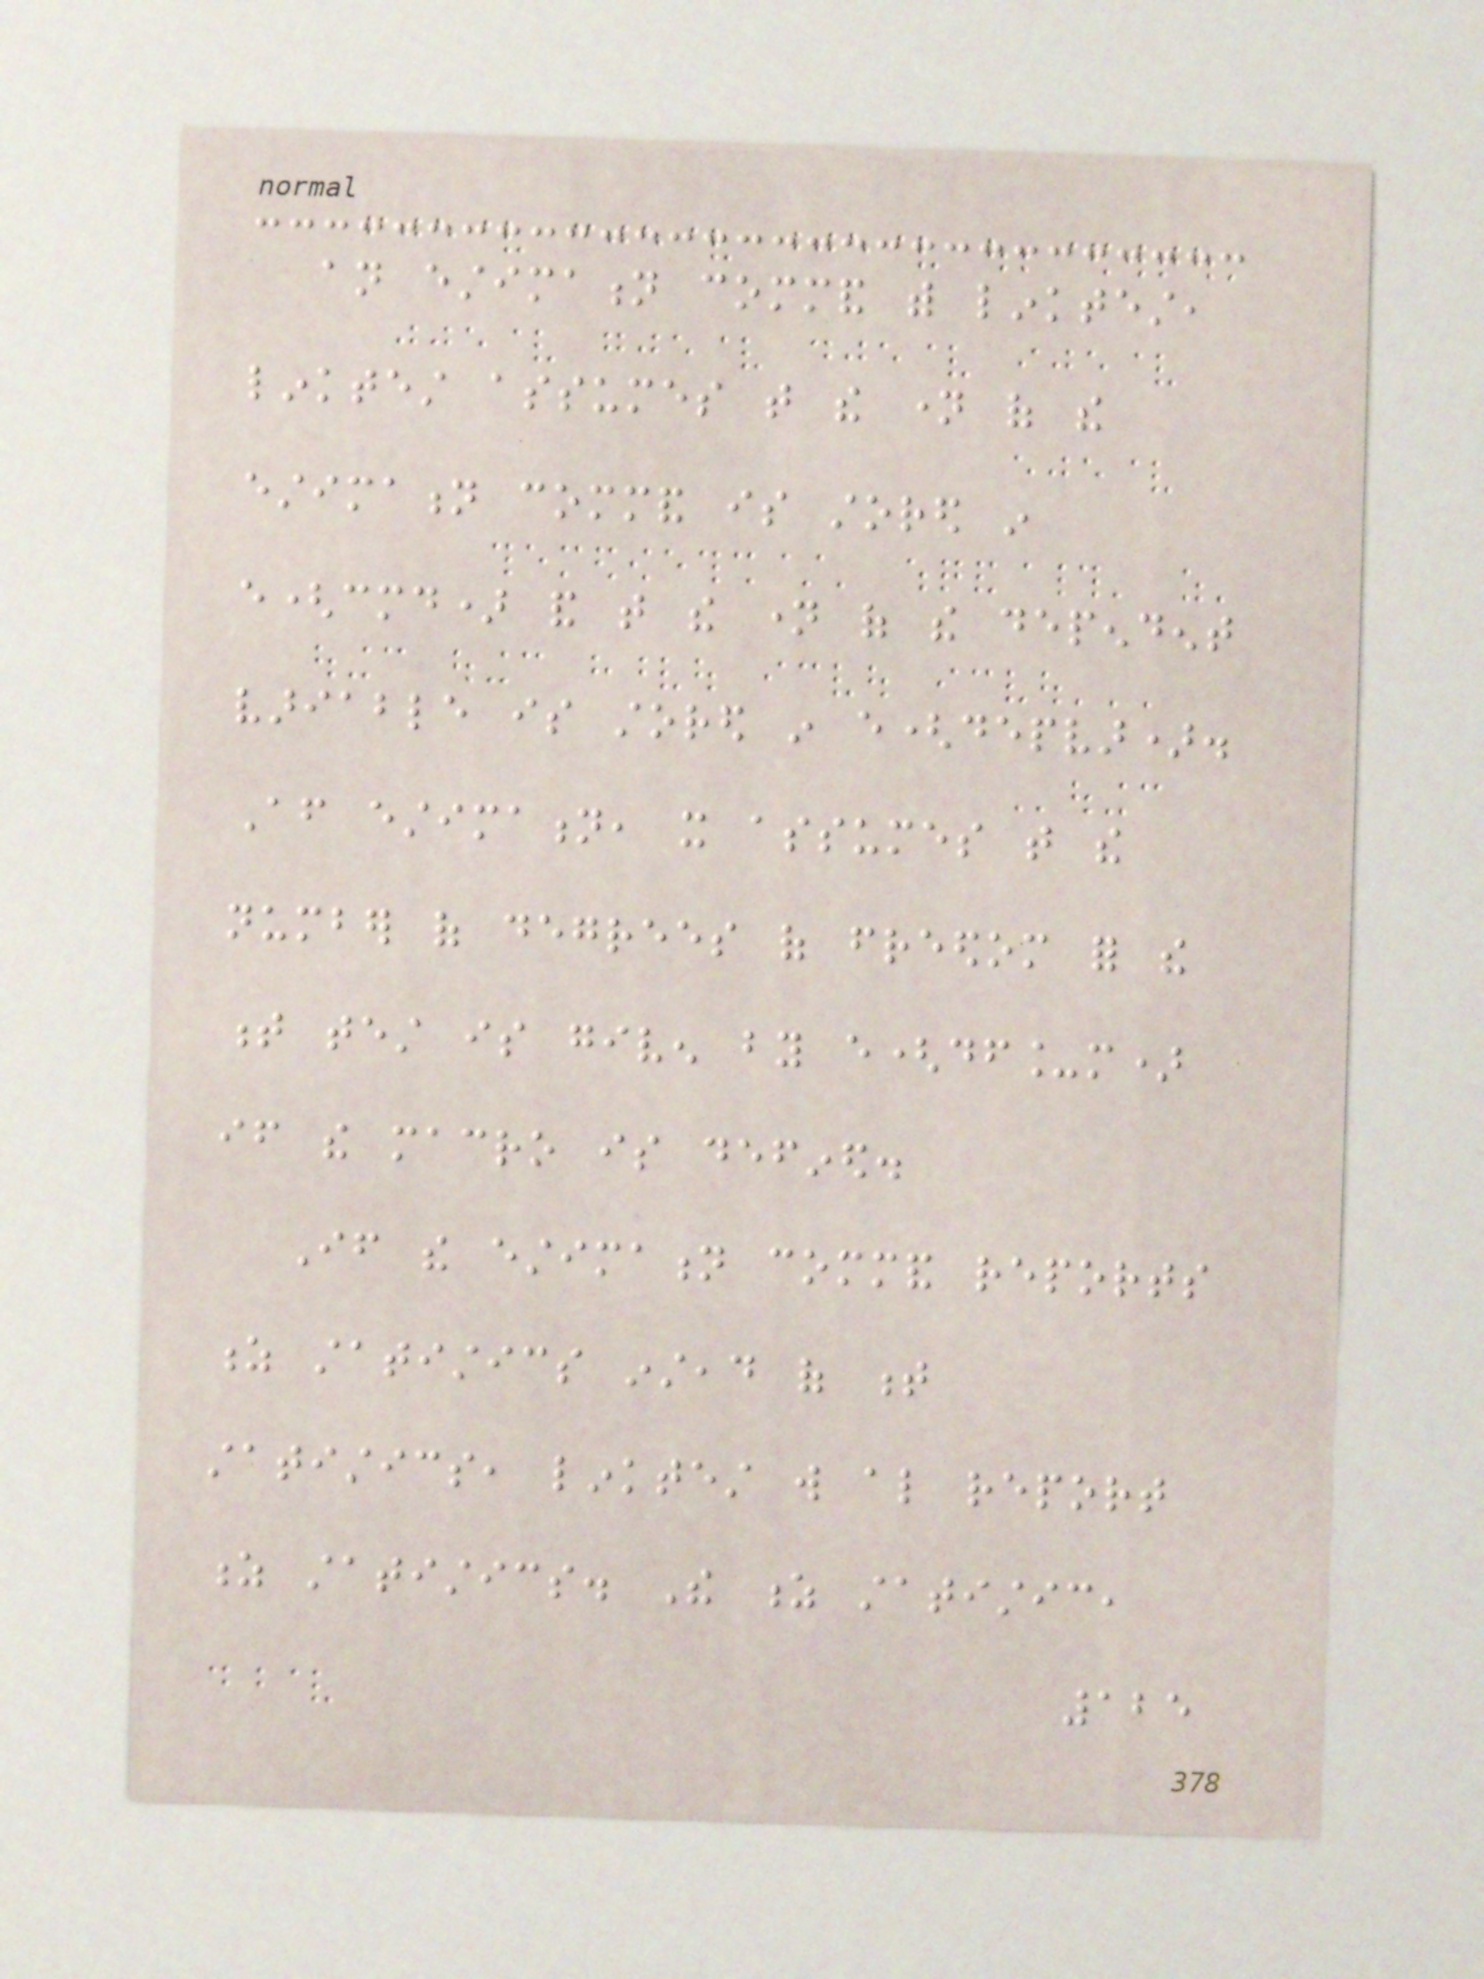an estimation command with linktest,
linktest assumes that the name of the
estimation command is stored in
e(cmd) and that the name of the dependent
variable is stored in e(depvar).
After estimation, it assumes that the
number of degrees of freedom for the
t test is given by e(df_m)
if the macro is defined.
If the estimation command reports
z statistics instead of t
statistics, linktest will also report
z statistics. The z statistic,
125
